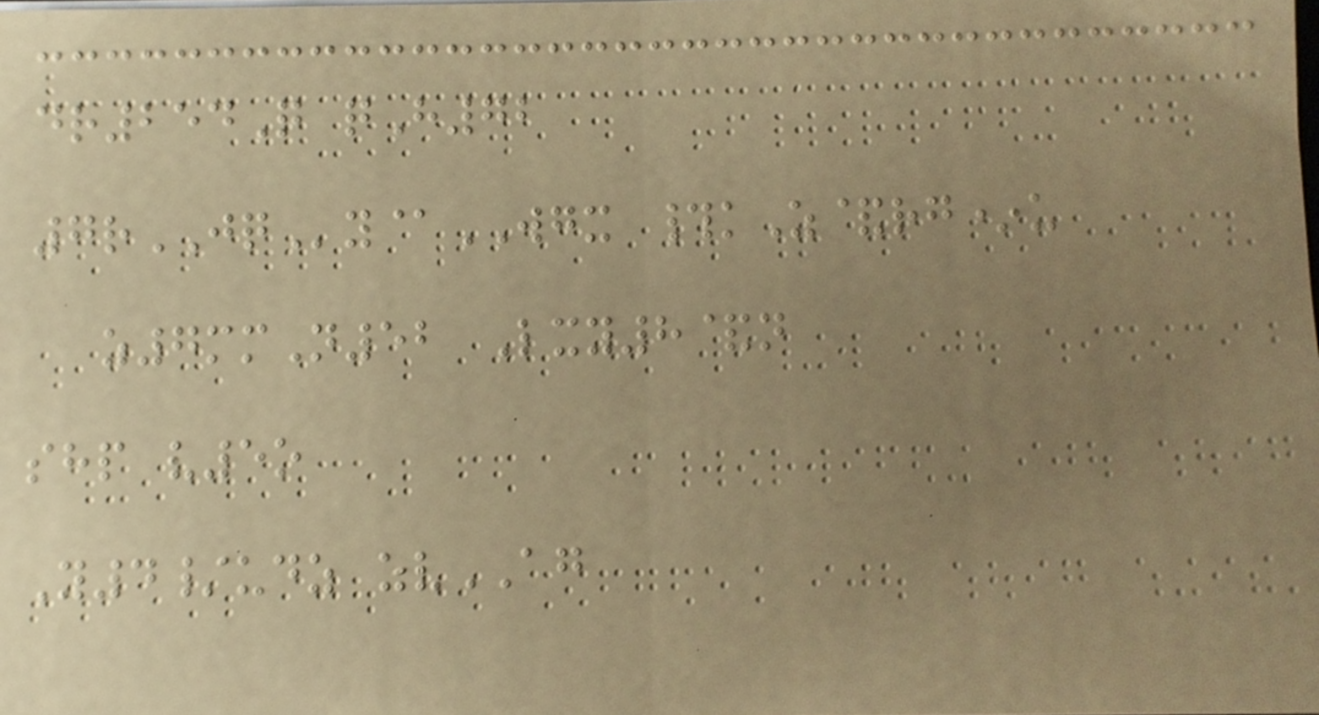dr254Q qH72
7rJQy@WGX #kZ&rg*u
z7mmN52 Lxy8&n
shp v5o
Y4/udz zvAG
